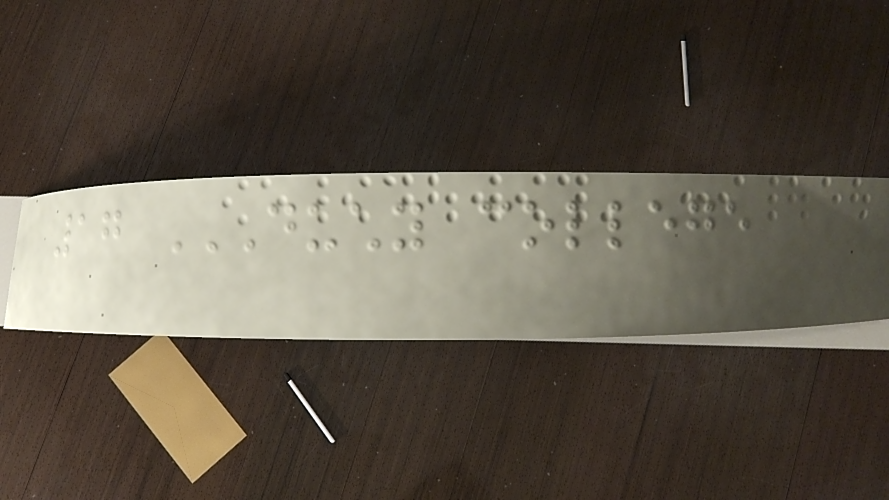17 DUCHY COLLEGE
